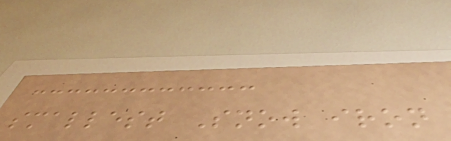smallest Snow iron
